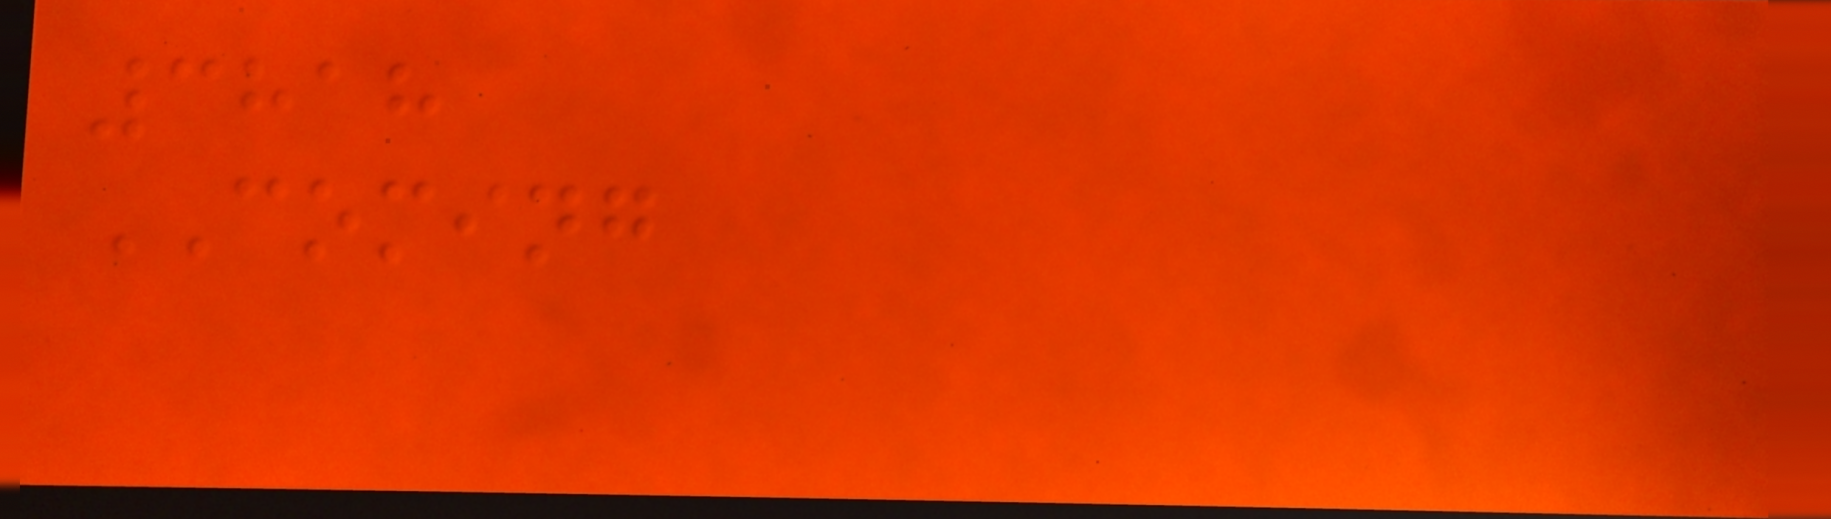3818
COMING
